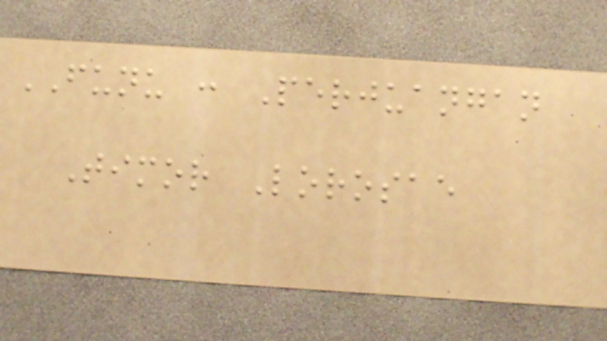FUNU : Perjuangan
Timor Lorosae
